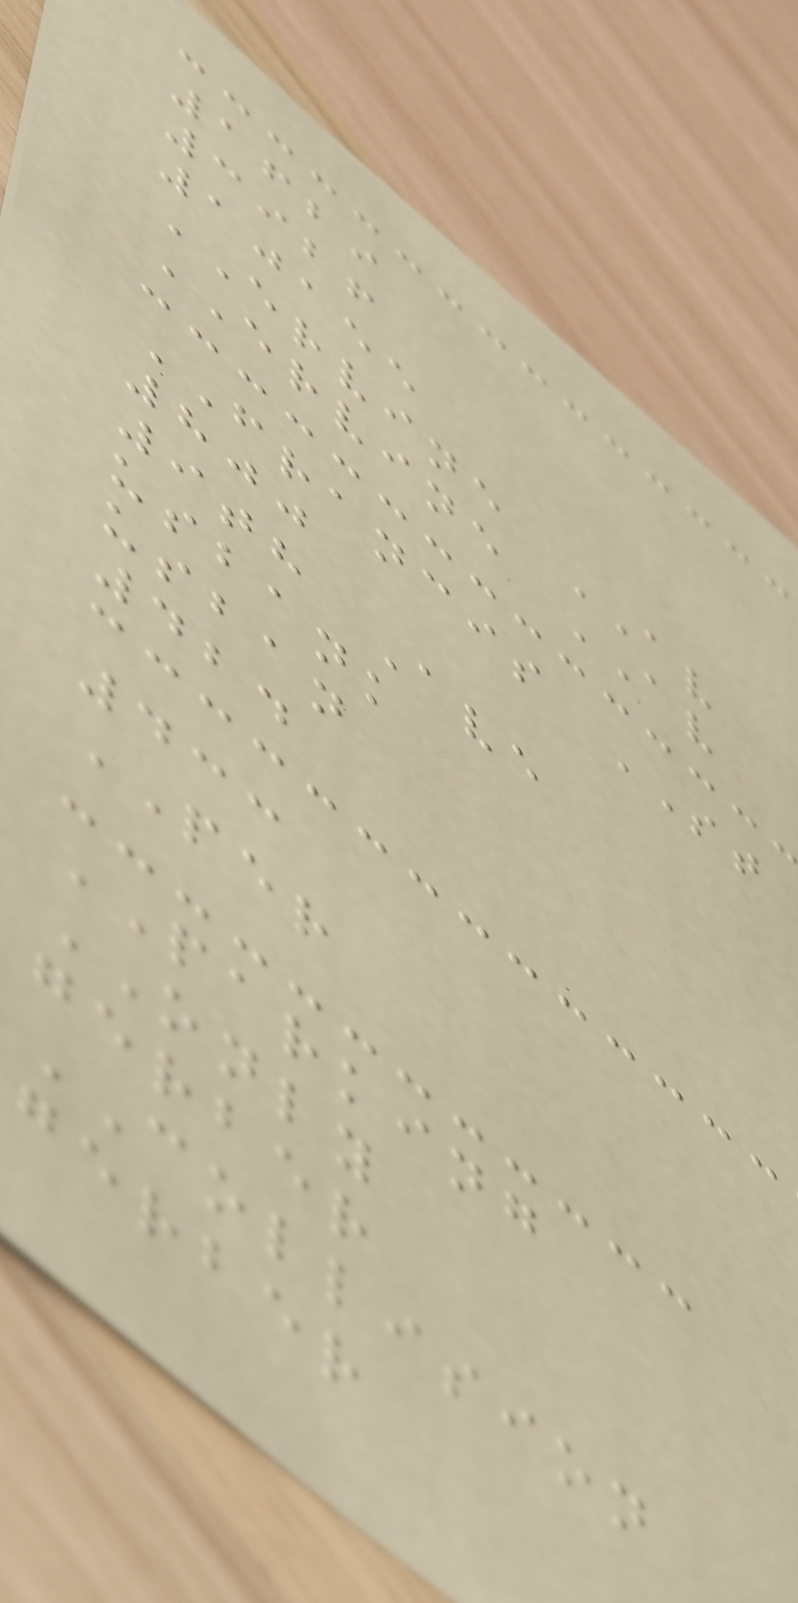1629
3926
10155
ERVINE AV
ERVINE AV
FRANCIS ST
800
9th Ave
usbank
usban
424
433
PER
PARKING
ONLY
gerber
COLLISION
gerber
